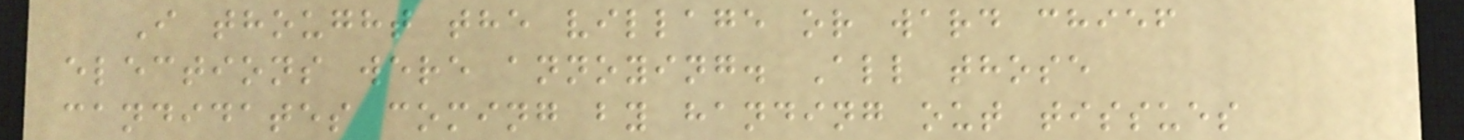I thought the village or ward chief
elections were annoying. All those
candidates coming by handing out tissues
